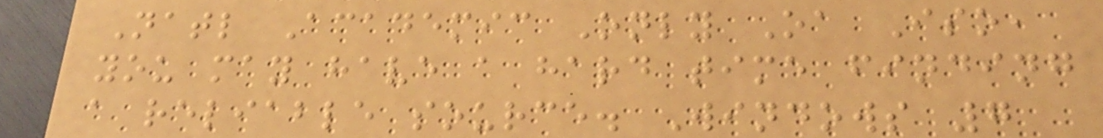Natl Academic Only Oa Iso,
you may have a hard time finding
a reliable source. Windows 7
